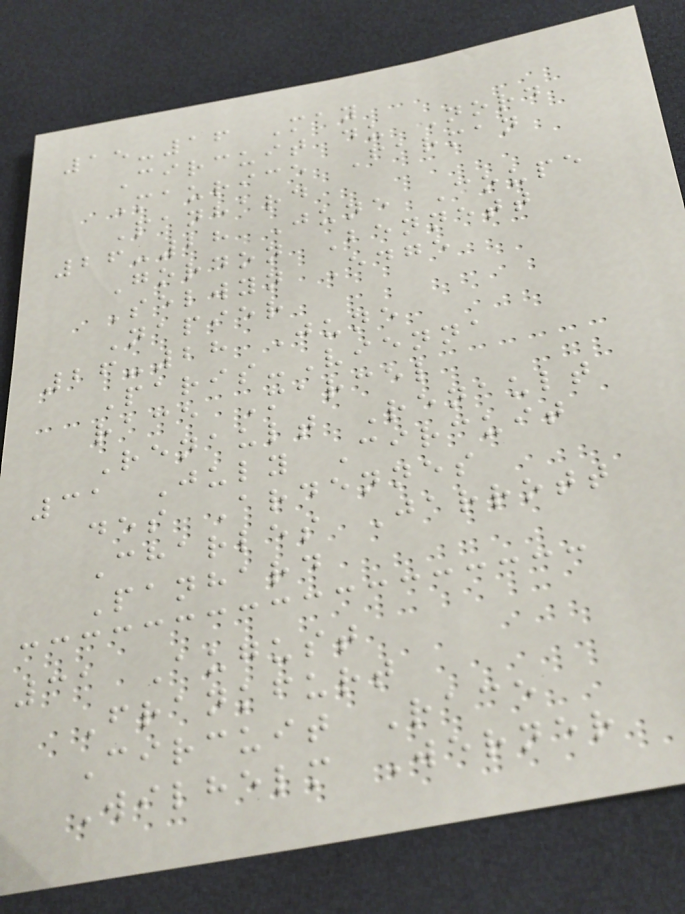15-16 May
Circuit du Nord
Maurice Farman
Panhard
26-28 June Coupe
Gordon Bennett
Selwyn Edge
Napier
26-28 June
Paris-Vienna
race Marcel
Renault Renault
31 July Circuit
des Ardennes
Charles Jarrott
Panhard
31 August
Frankfurt
Circuit Race
Wilhelm Werner
